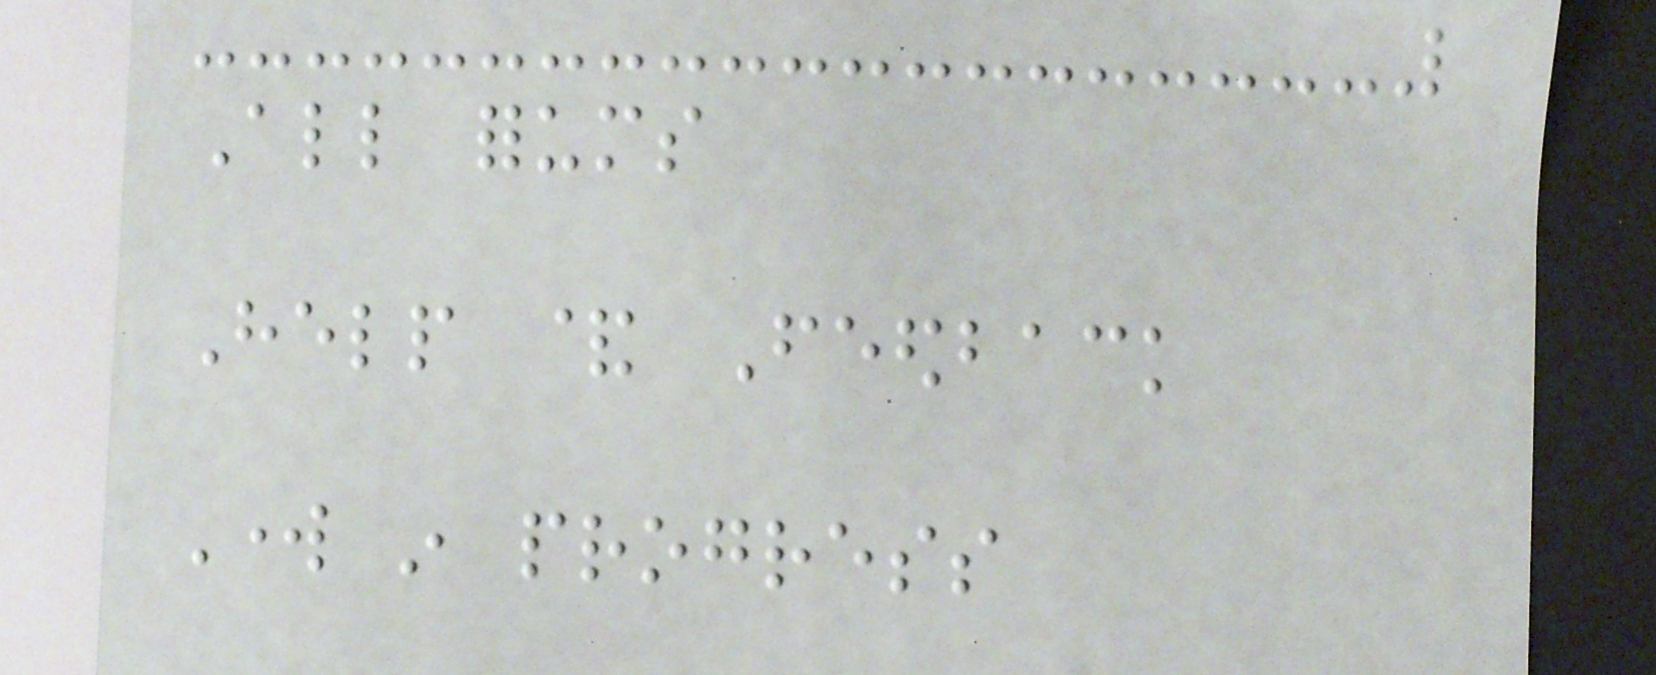All forums
Help & Feedback
Work in progress
